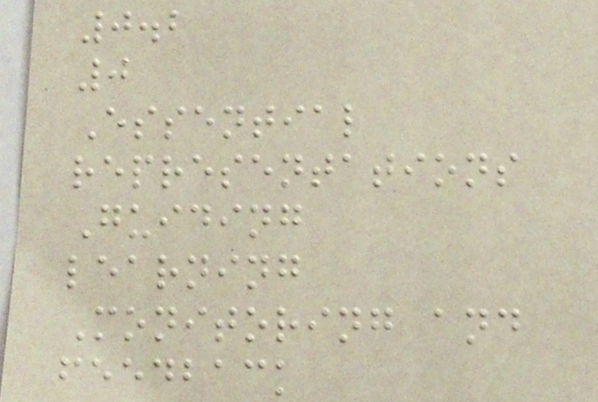0.2
0
Essential
representations
Guiding
learning
Monitoring and
feedback
